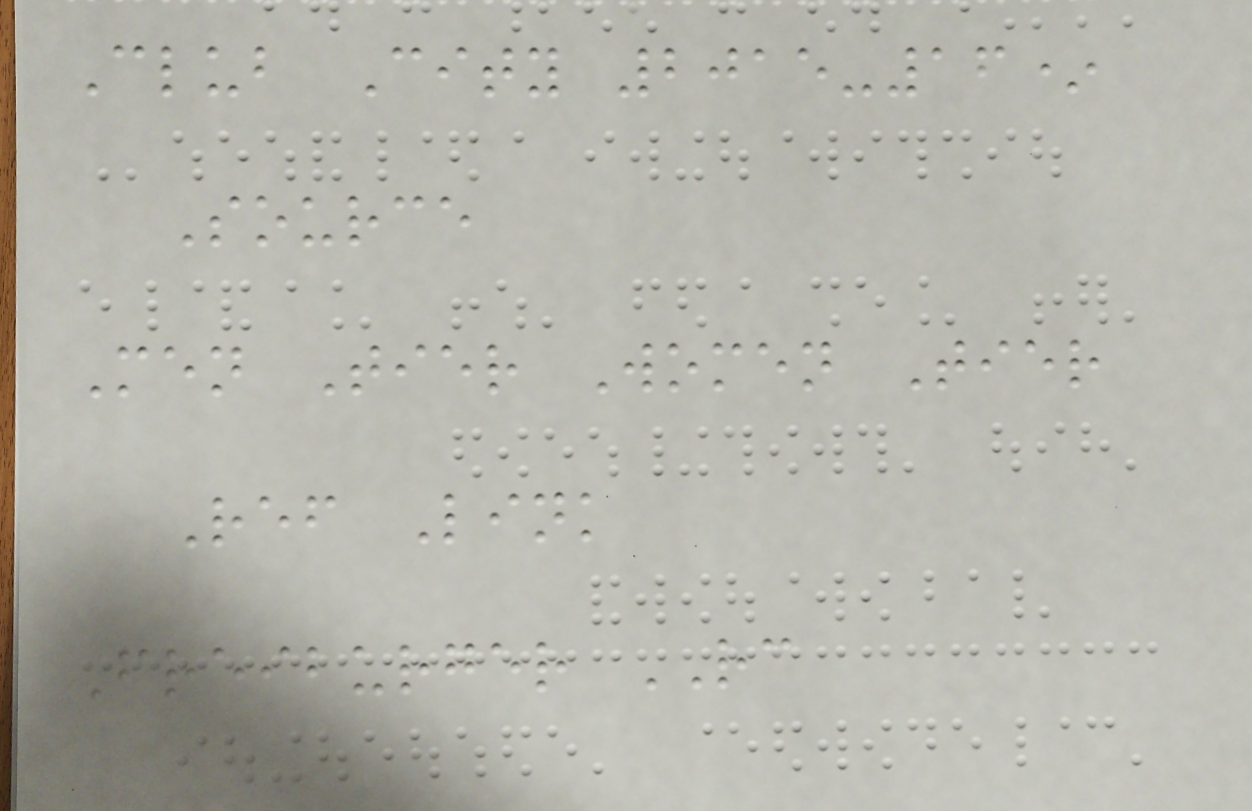Club City 2015-16*
Source
Men Tier Women Tier
Ref Link
Freiburger RC
